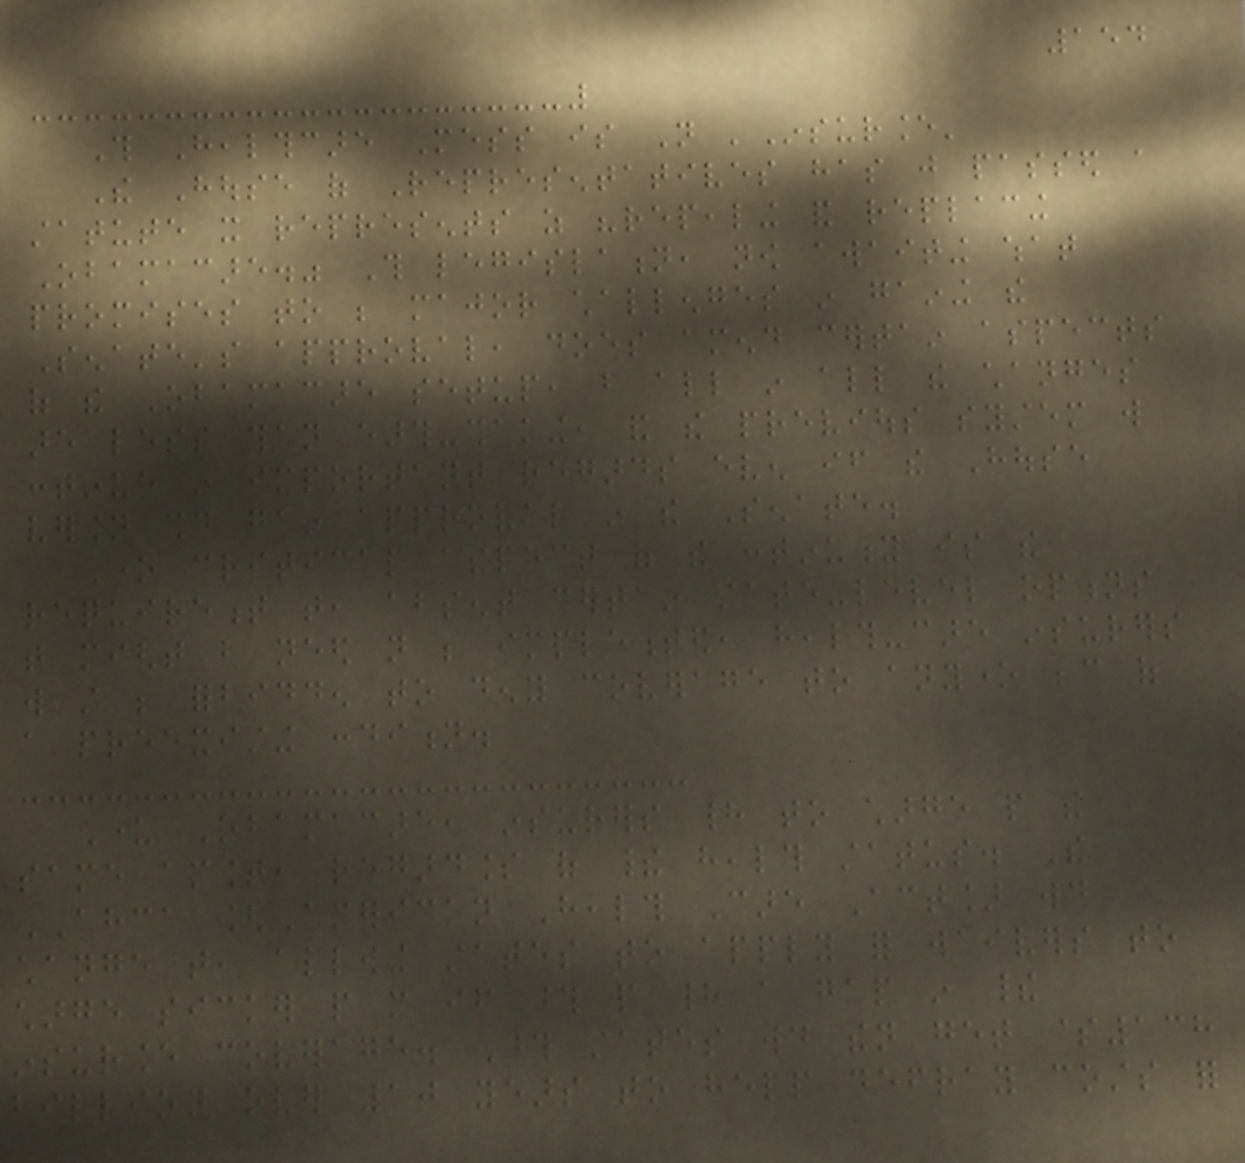154
This Healthcare Mess is Not 'Insurance'
The House of Representatives has just passed a
statute it represents as "repealing and replacing
Obamacare." This legislation, now awaiting what
promises to be major challenges in gaining the
Senate's approval, does amend certain aspects
of the Obamacare setup, but all in all the changes
are less than earth-shaking, and the previous system will
continue in important regards even if the House
version should gain approval in the Senate.
One critical aspect of the continuity is the
requirement that, absent certain state-level options
that might but need not be implemented, health-care insurers
will still be forbidden to deny coverage to anyone because of
a preexisting condition.
Under Obamacare, insurers had to charge people the
same amount, regardless of their health status. The
AHCA [American Health Care Act] would
change that, allowing states to apply for waivers to
charge sicker people more if those people had a gap in their
insurance coverage. Those states would then get $138
billion over 10 years to help defray costs for
